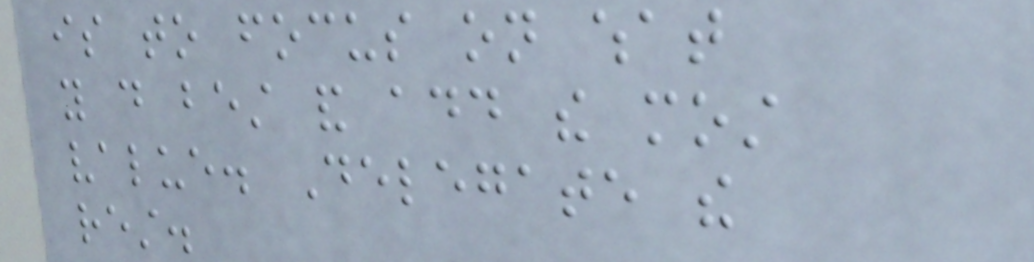is to focus on what
you do best and add the most
value. Delegate the
rest.
